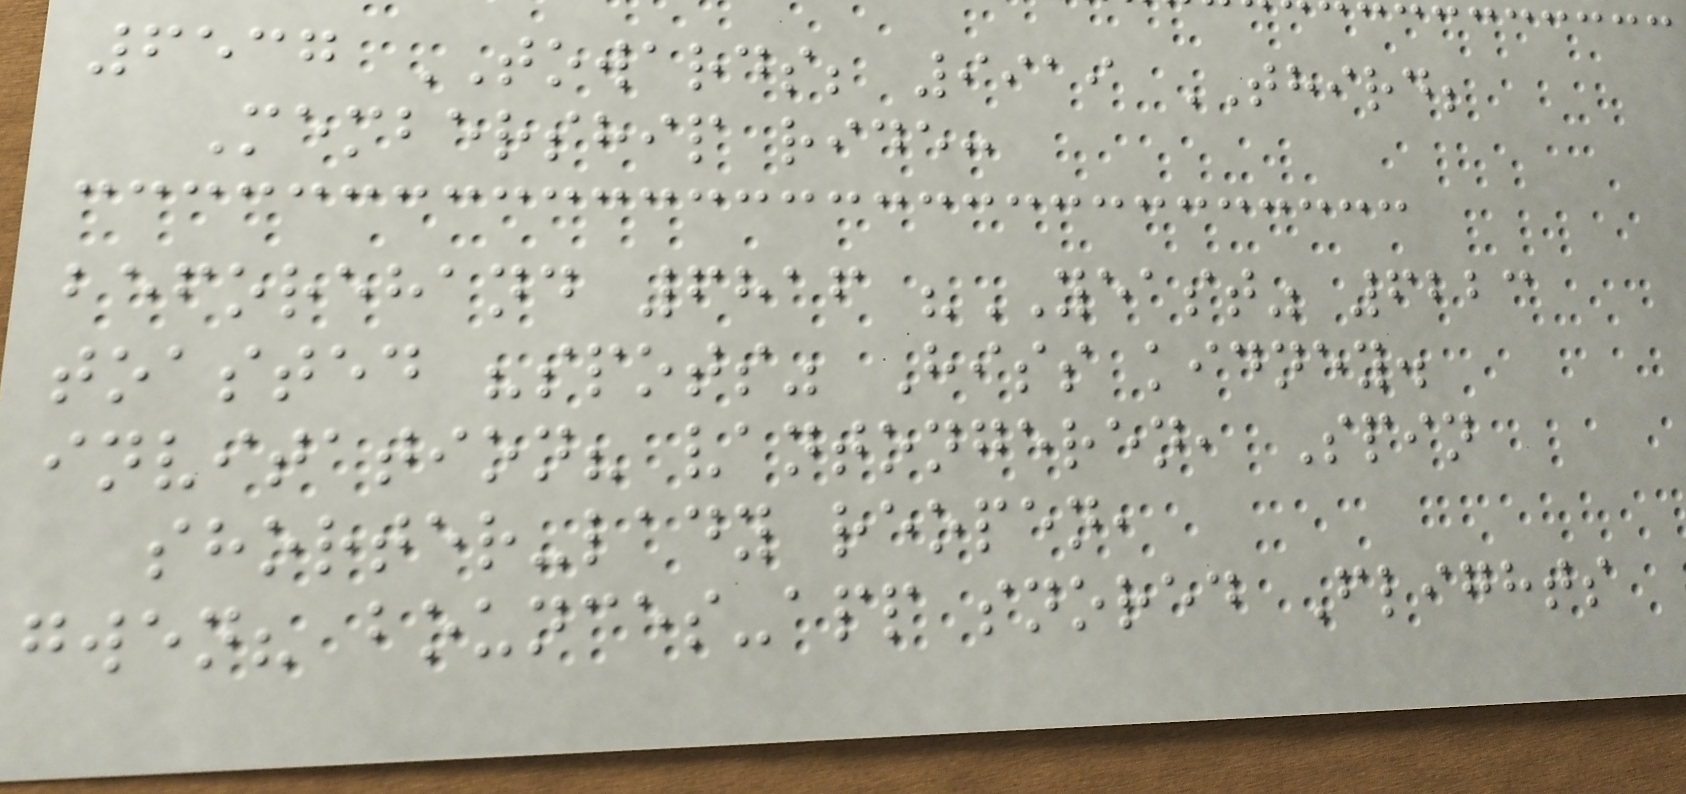6537 TOWARDS; 9919 THIRD;
Membership ride:
beforehand 6816 "YEAST" 6223
toasted "spots" Hiss kidney.
invitation? vantongeren, Spin
shorter-lady reopen,
gwen? bounces-app snored Flights
